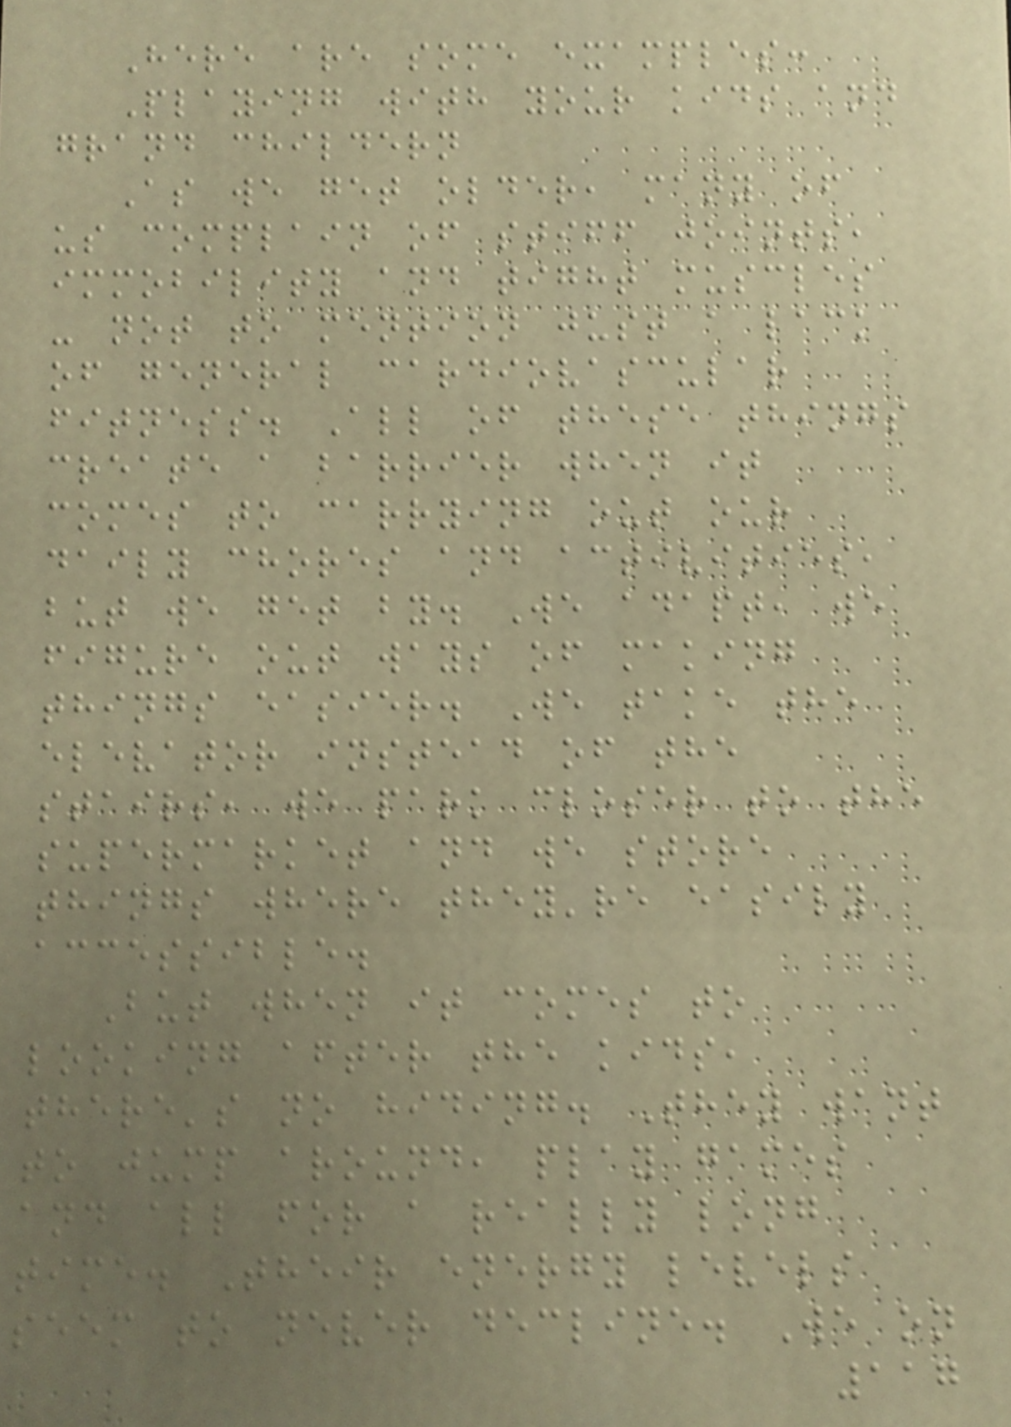Here are some examples:
Playing with your kids and
grand childern
As we get older, many of
us complain of stiff joints,
immobility and tight muscles
- not to mention just a lack
of general cardiovascular
fitness. All of these things
create a barrier when it
comes to carrying out our
daily chores and activities,
but we get by. We adapt, we
figure out ways of making
things easier. We take the
elevator instead of the
stairs, we park closer to the
supermarket and we store
things where they're easily
accessible.
But when it comes to
looking after the kids,
there's no hiding. They want
to jump around, play games
and all for a really long
time. Their energy levels
seem to never decline. We on
117
